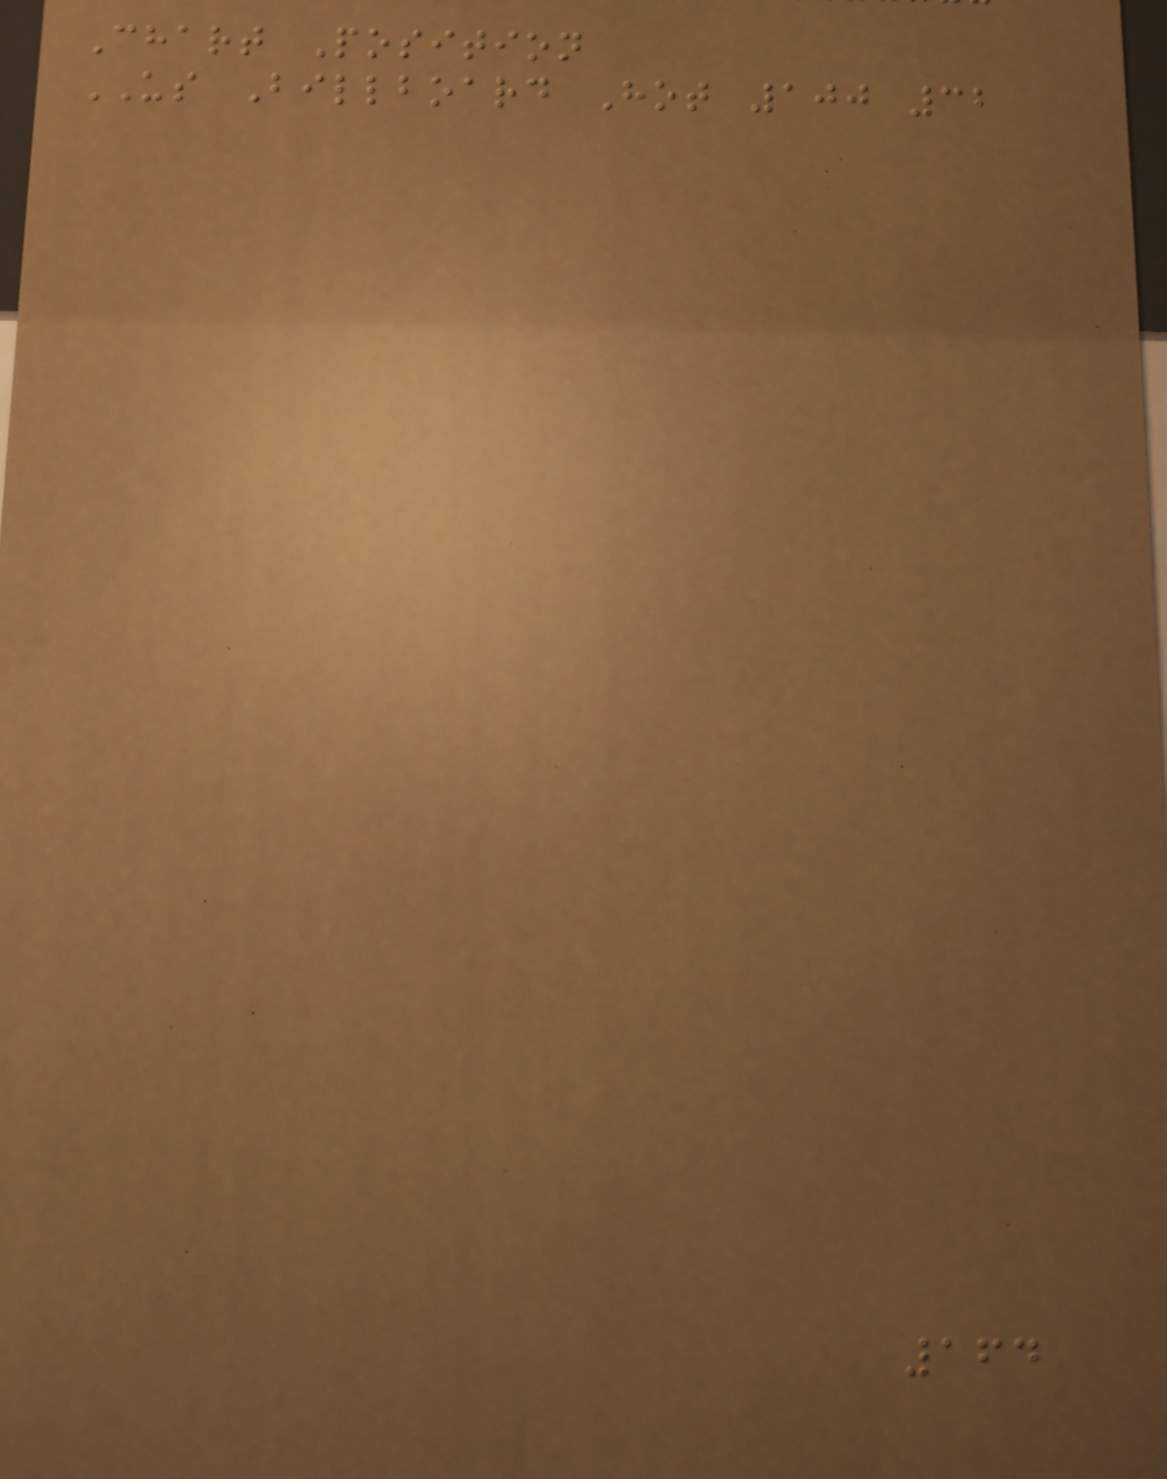Chart Position
US Billboard Hot 100 32
164
